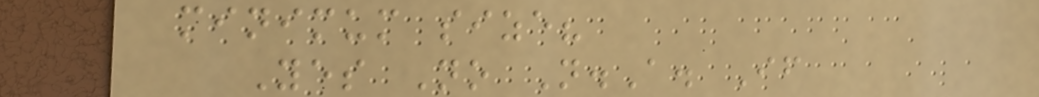minimum size?
Yes No N.A. If
